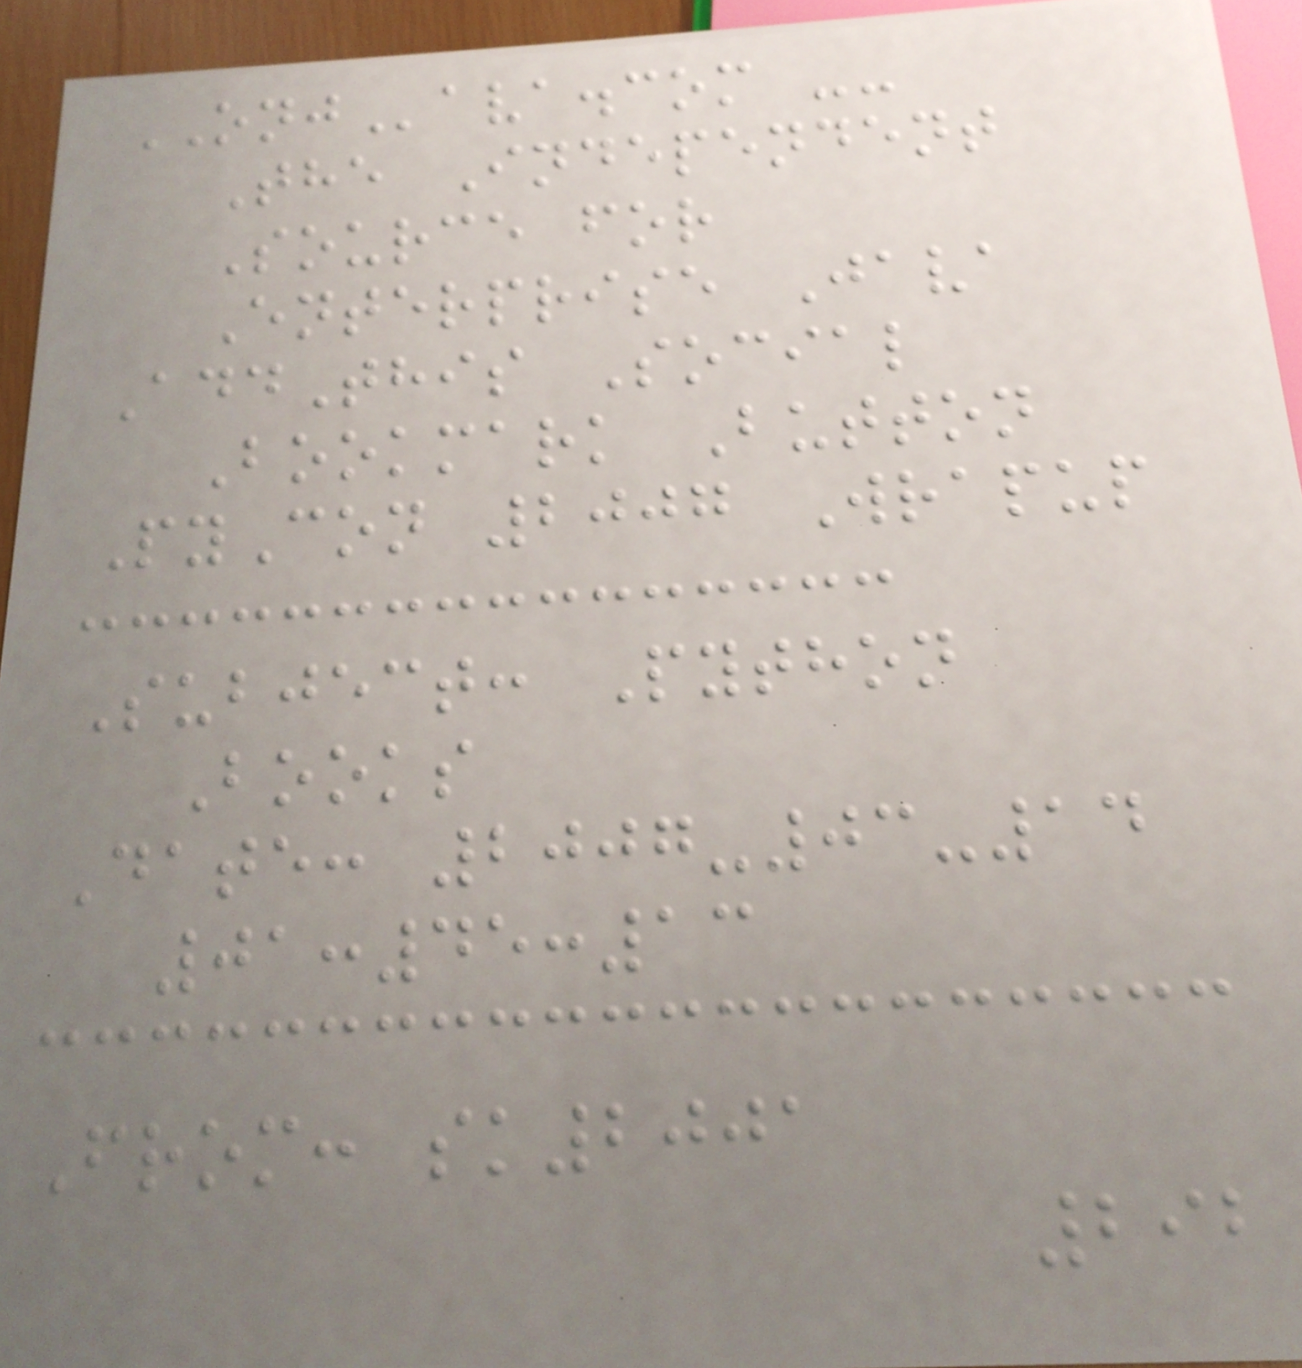ONJava.com --
The Independent
Source for
Enterprise Java
AddThis Social
Bookmark Button
PyCon 2007 Wrapup
Subject: Python
Books
Date: 2007-03-14
01:45:13
From: sk2001
292
